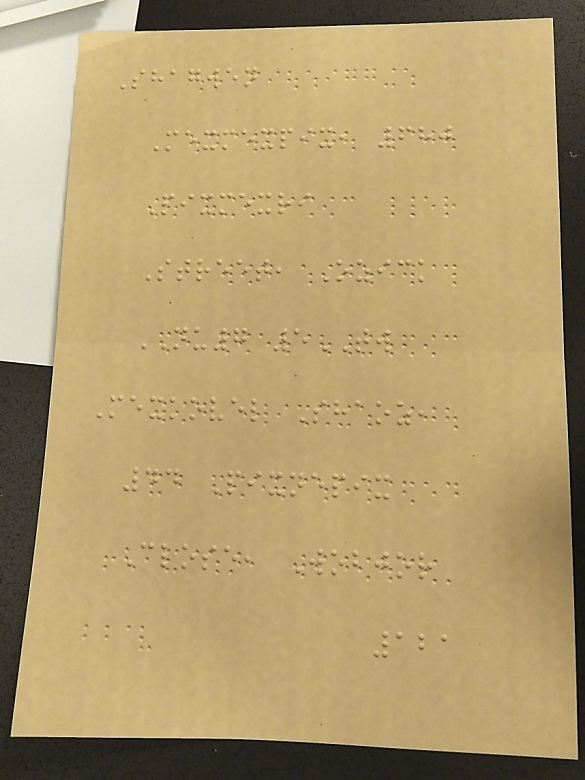Shagwen
Mexmexpix, 680
Pixmexri
Street, Ozick
NU7 5TW
Mexkovel Shaoz,
44 Pixnepix
Close, Wobjor
121
